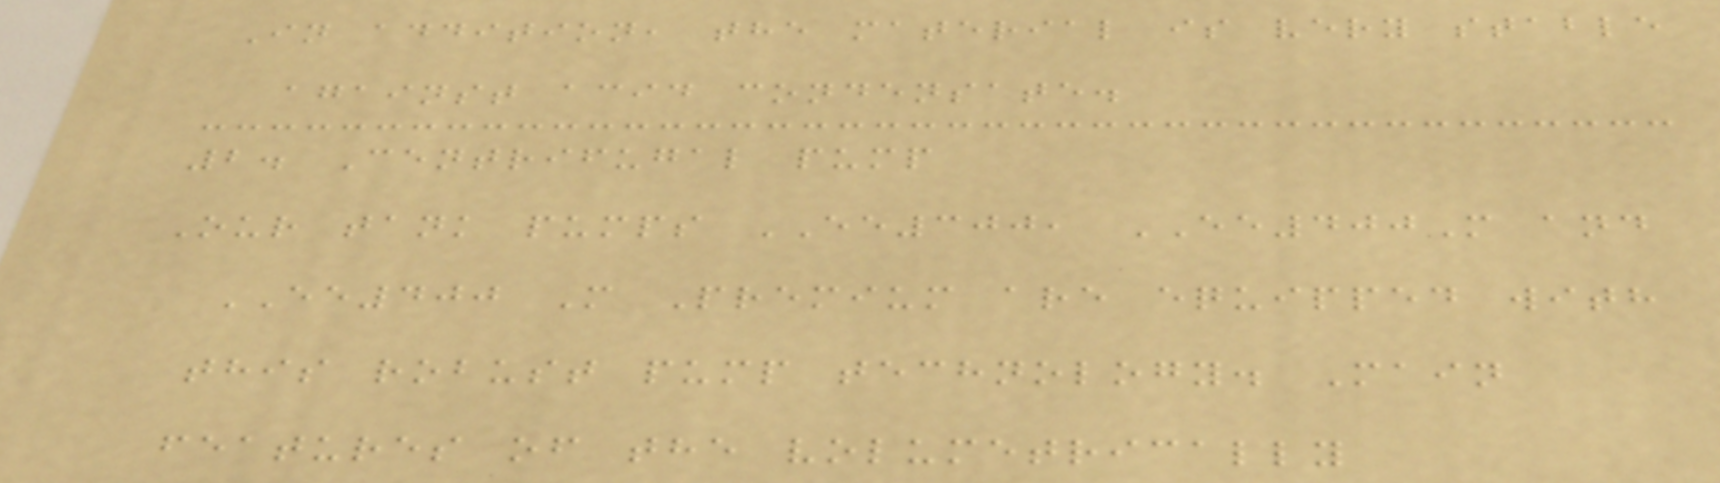In addition, the material is very stable
against acid condensate.
2. Centrifugal pump
Our tank pumps EE300, EE400M and
EE400 M Premium are equipped with
this robust pump technology. Main
features of the volumetrically
